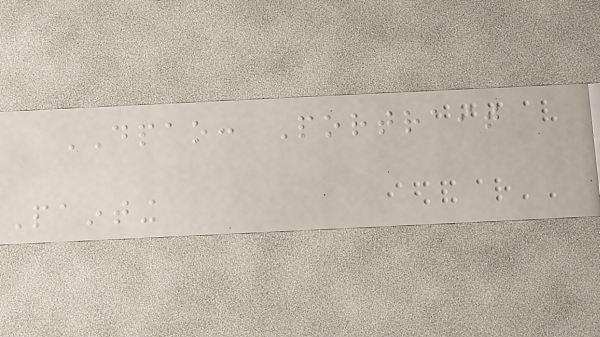DPAO: Portrait
Painting
